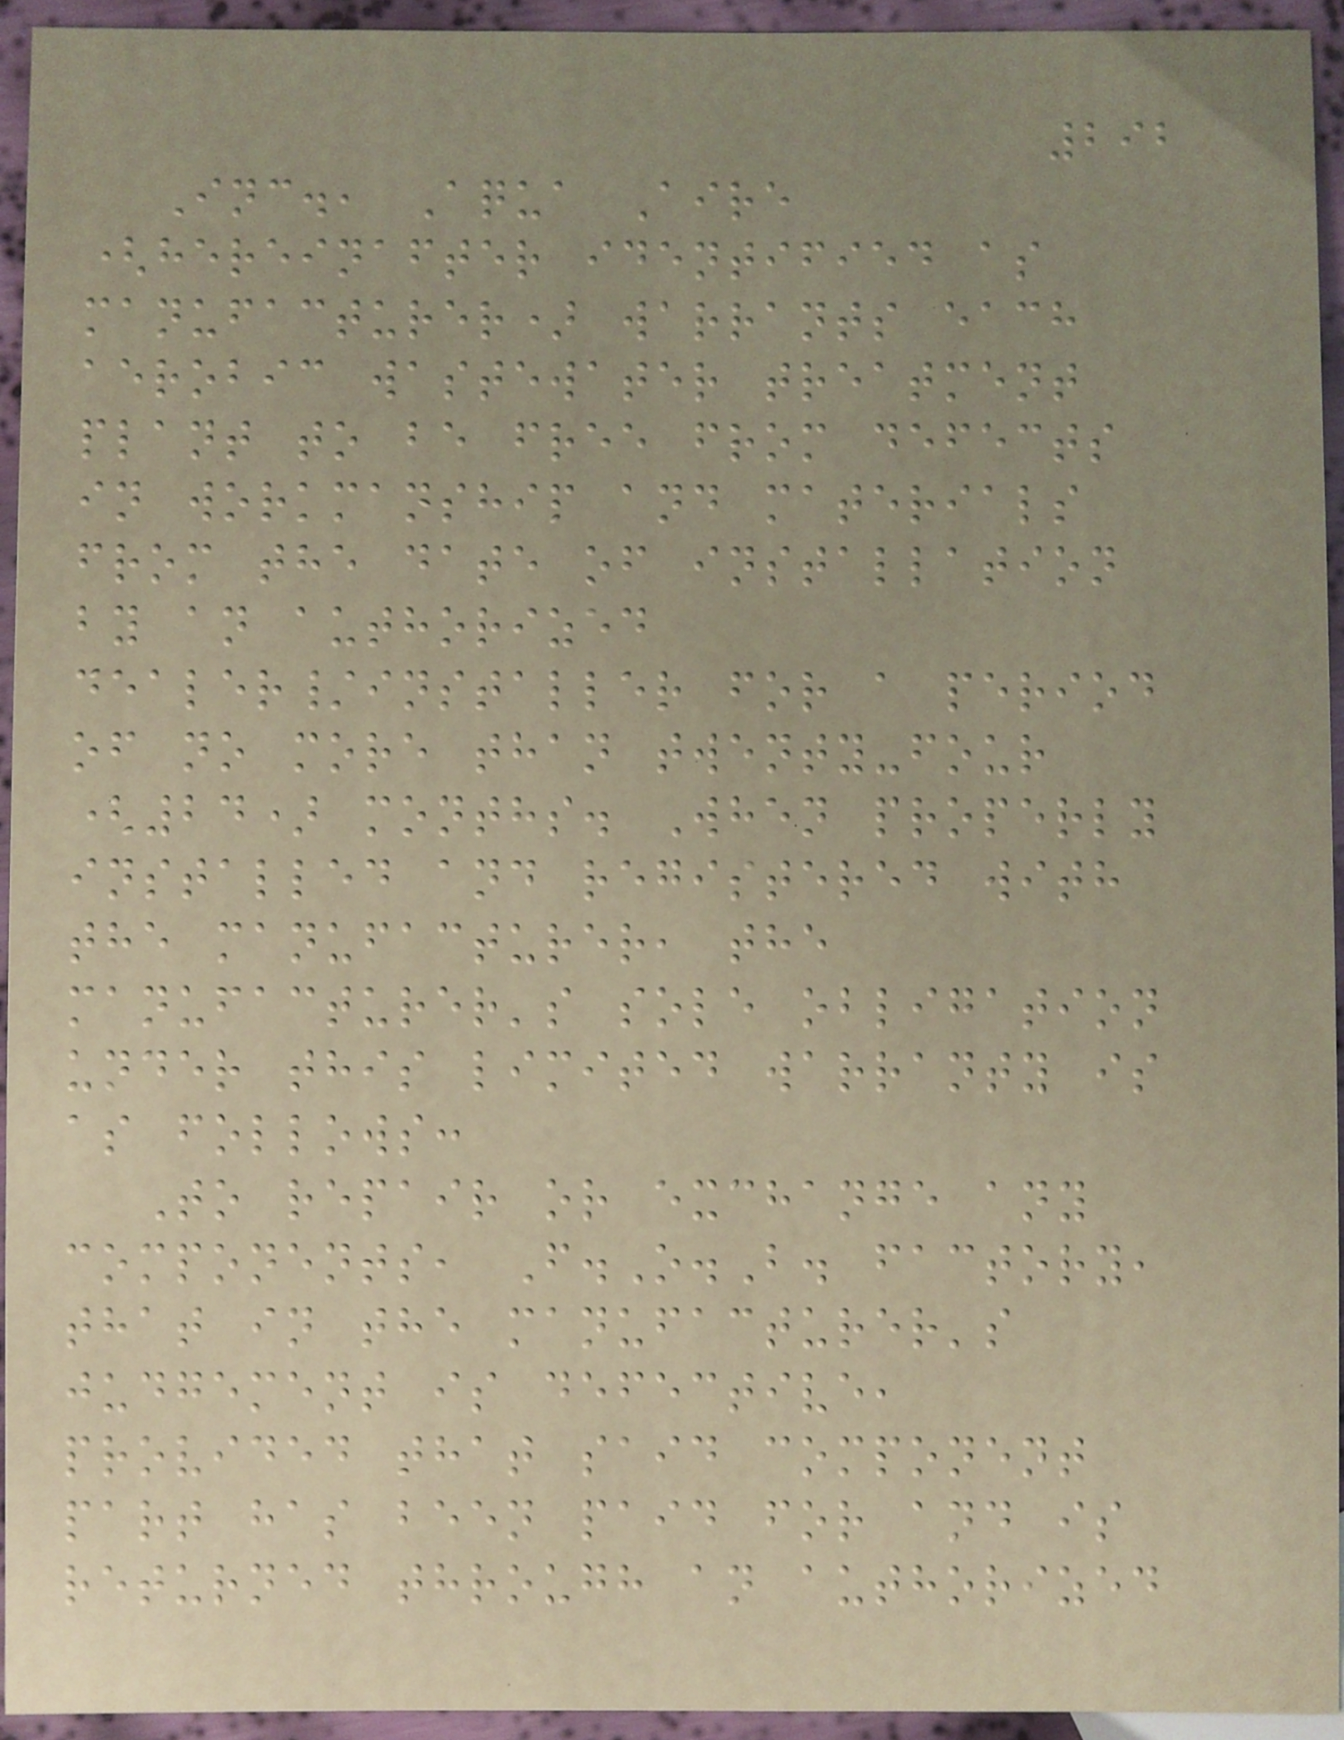292
Inc., Aqua Aire
(hereinafter identified as
manufacturer) warrants each
aerobic wastewater treatment
plant to be free from defects
in workmanship and materials
from the date of installation
by an authorized
dealer/installer for a period
of no more than twenty-four
(24) months. When properly
installed and registered with
the manufacturer, the
manufacturer's sole obligation
under this limited warranty is
as follows:
To repair or exchange any
components, F.O.B. factory,
that in the manufacturer's
judgement is defective,
provided that said component
part has been paid for and is
returned through an authorized
